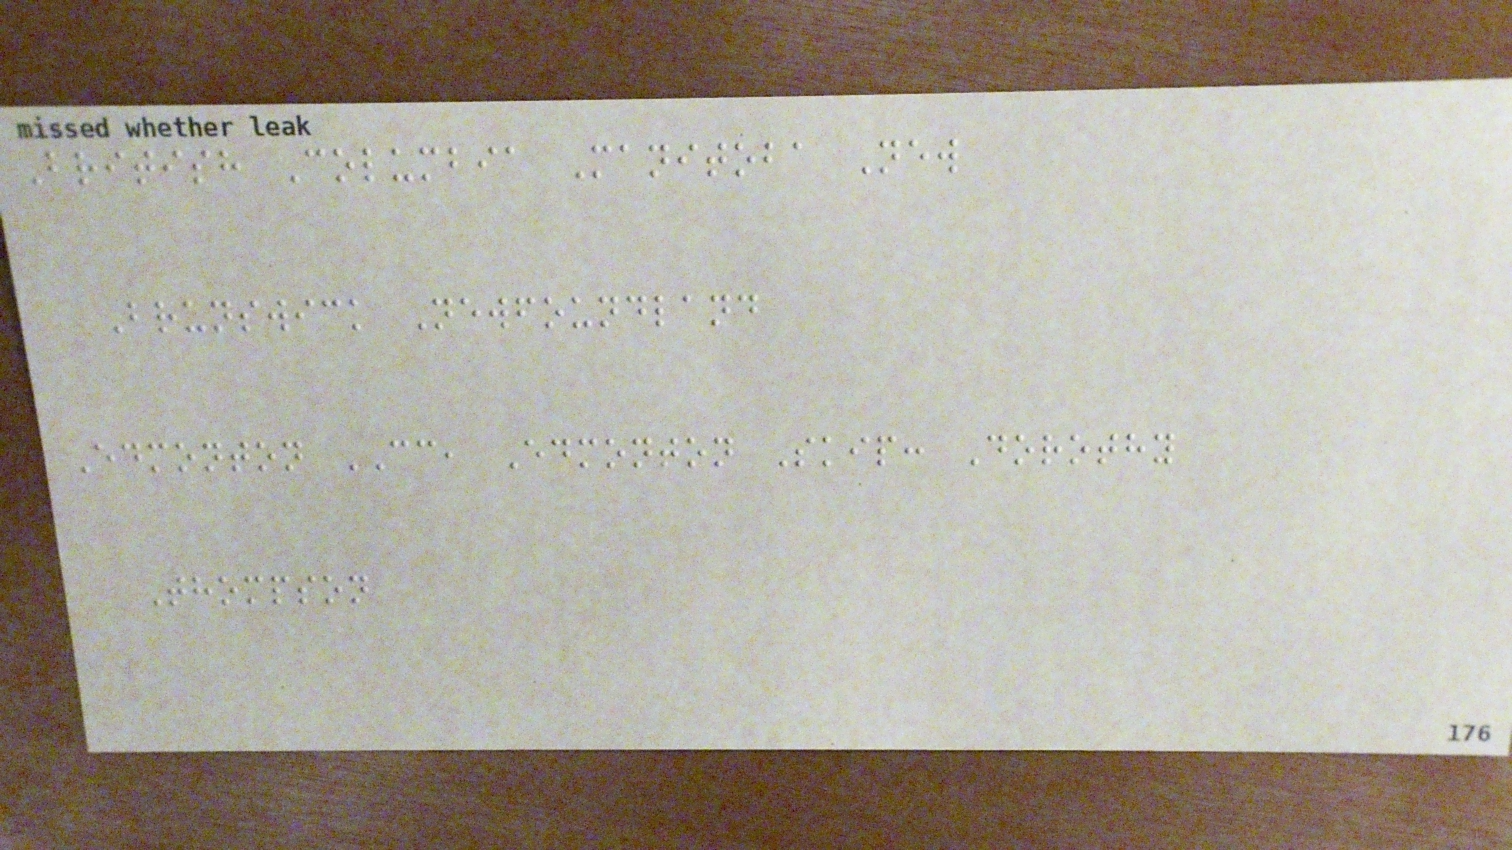British Columbia Manitoba New
Brunswick Newfoundland
Edmonton CC, Edmonton Skip: Dorothy
Thompson
